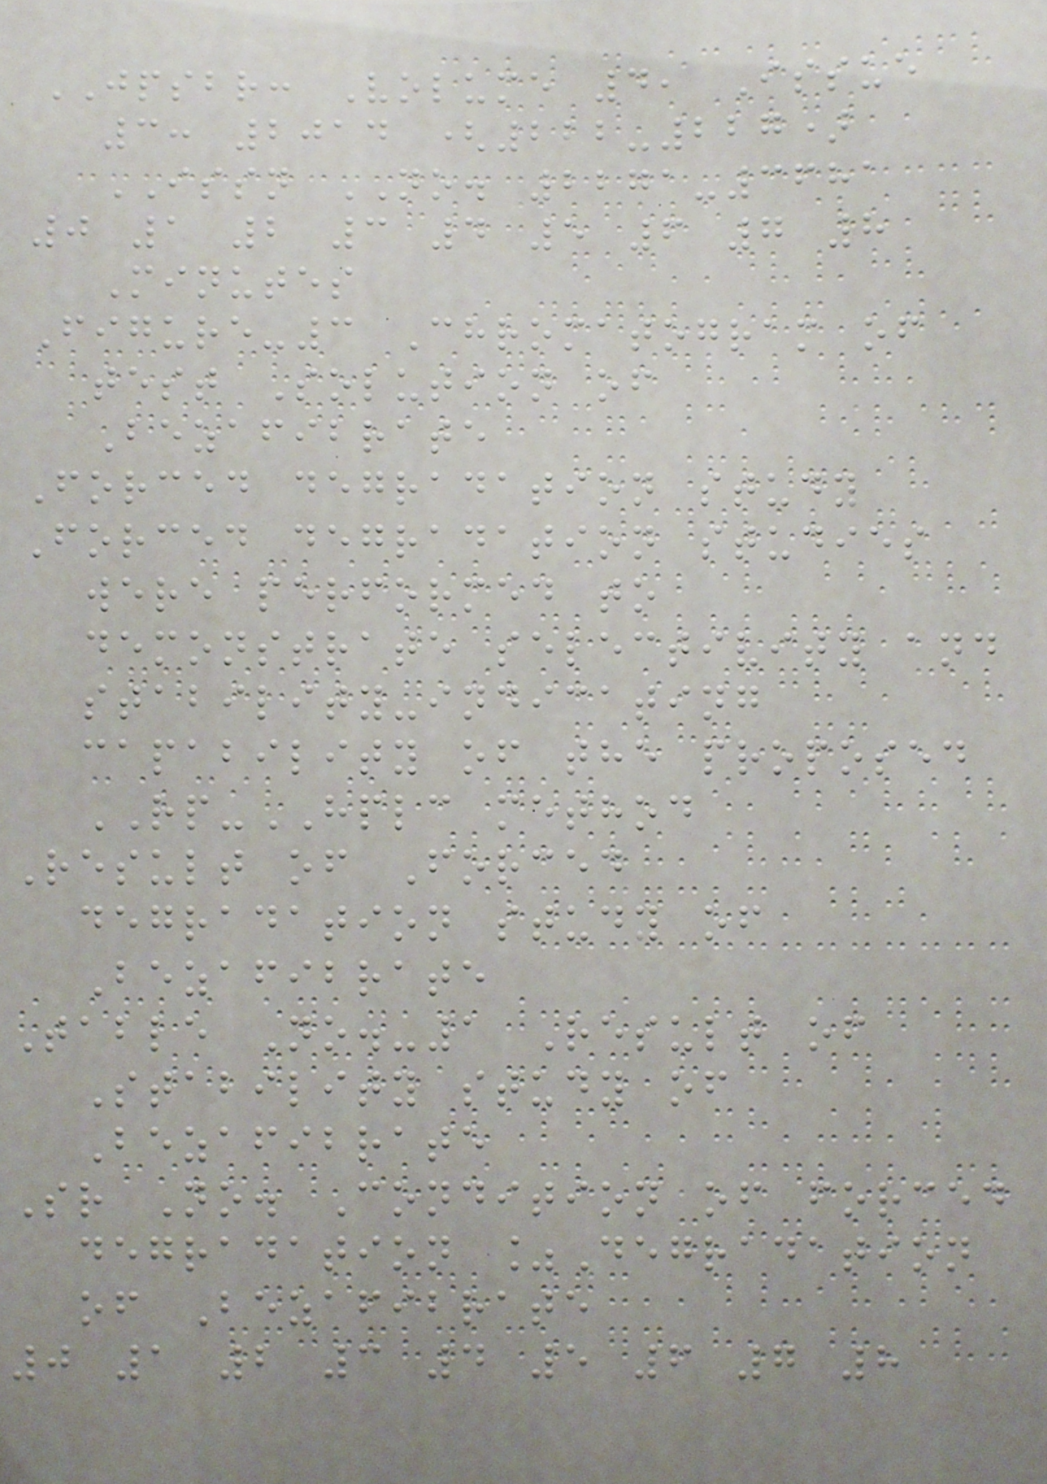JPSBR: Volume 4, Issue
3: 2014 (222-227)
ISSN NO. 2271-3681
0 1 2 3 4 5 6 7 8
Minutes
Figure-3 Chromatogram of
test Solution of
Bezafibrate
Forced degradation study
Forced degradation studies
were performed to
demonstrate selectivity and
stability-indicating
capability of the proposed
RP-HPLC method
Result of Forced
degradation study of
Bezafibrate
Table No.-1 Result of
Stability study of
Bezafibrate
Sr No. Condition of forced
degradation %Degradation
of Bezafibrate
0 1 2 3 4 5 6 7 8
